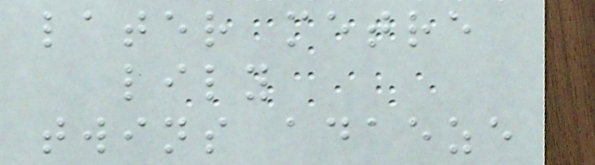later metre
lily
twins adaeze
